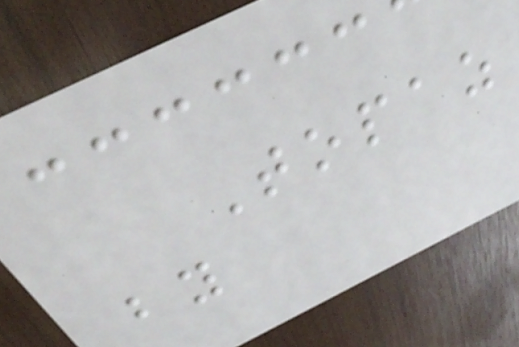Topaz
by
